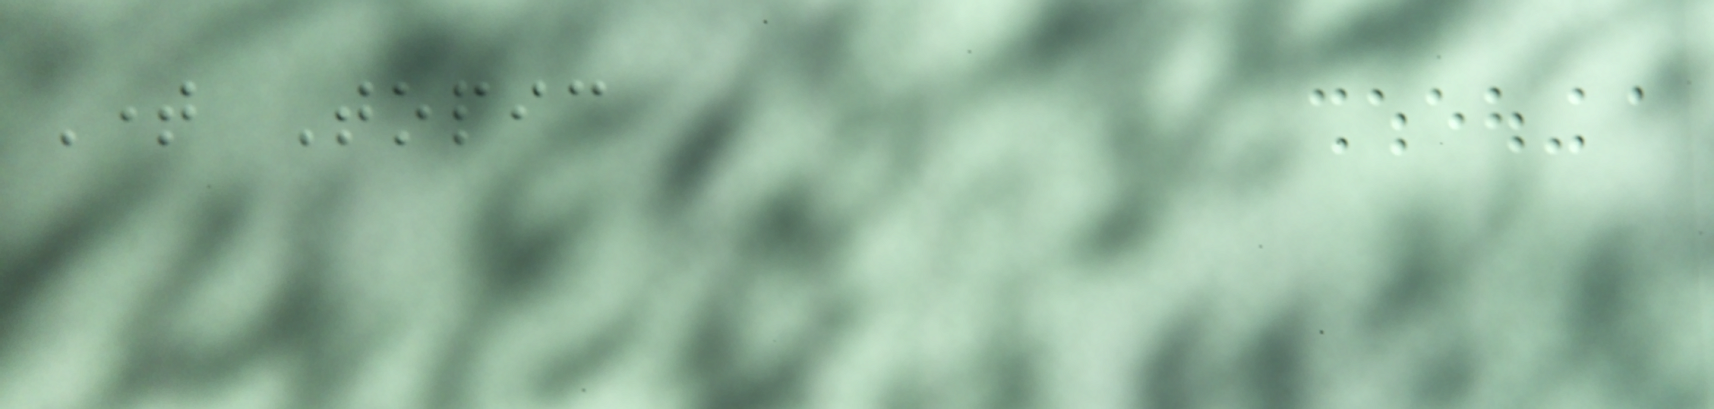Time Topic
